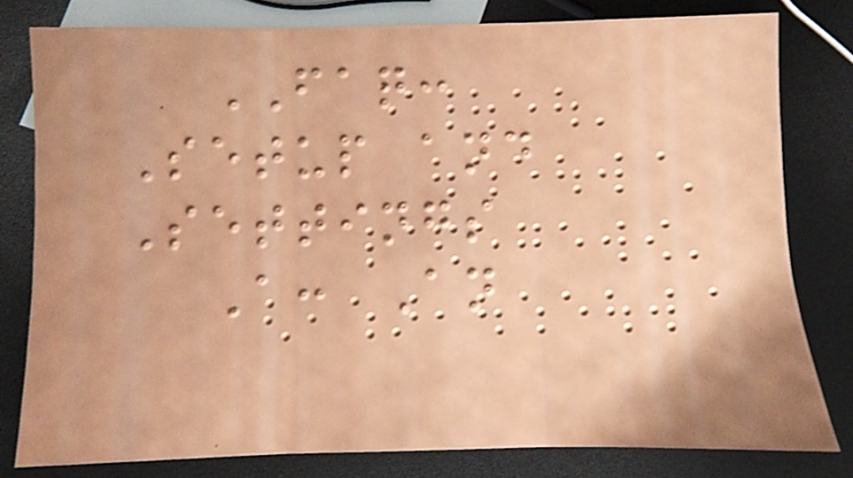FAQ:
Setup and
Settings
A: An
